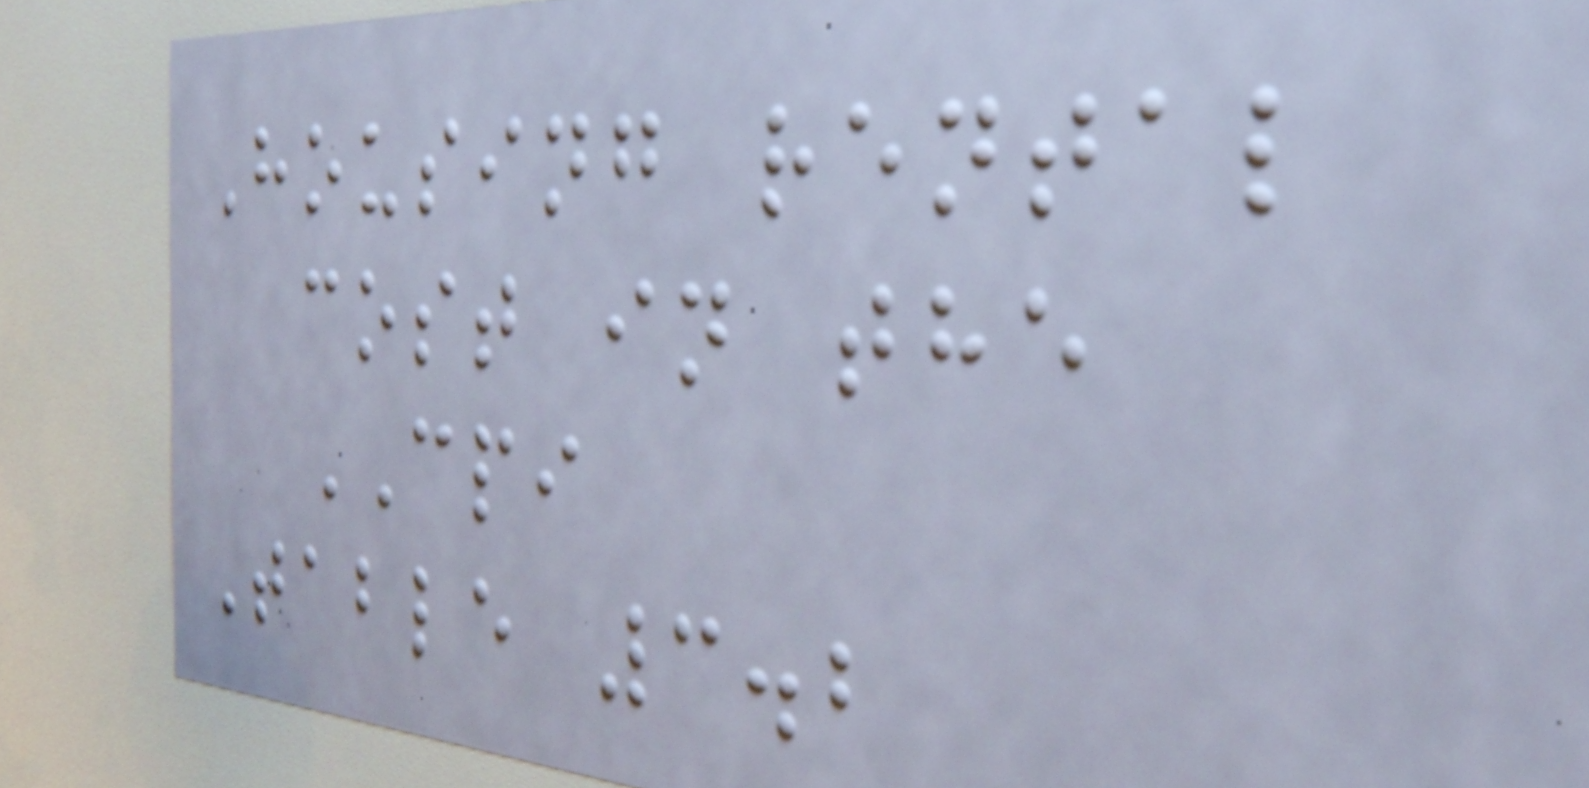Housing rental
cost in the
CPI
Table 3.2
